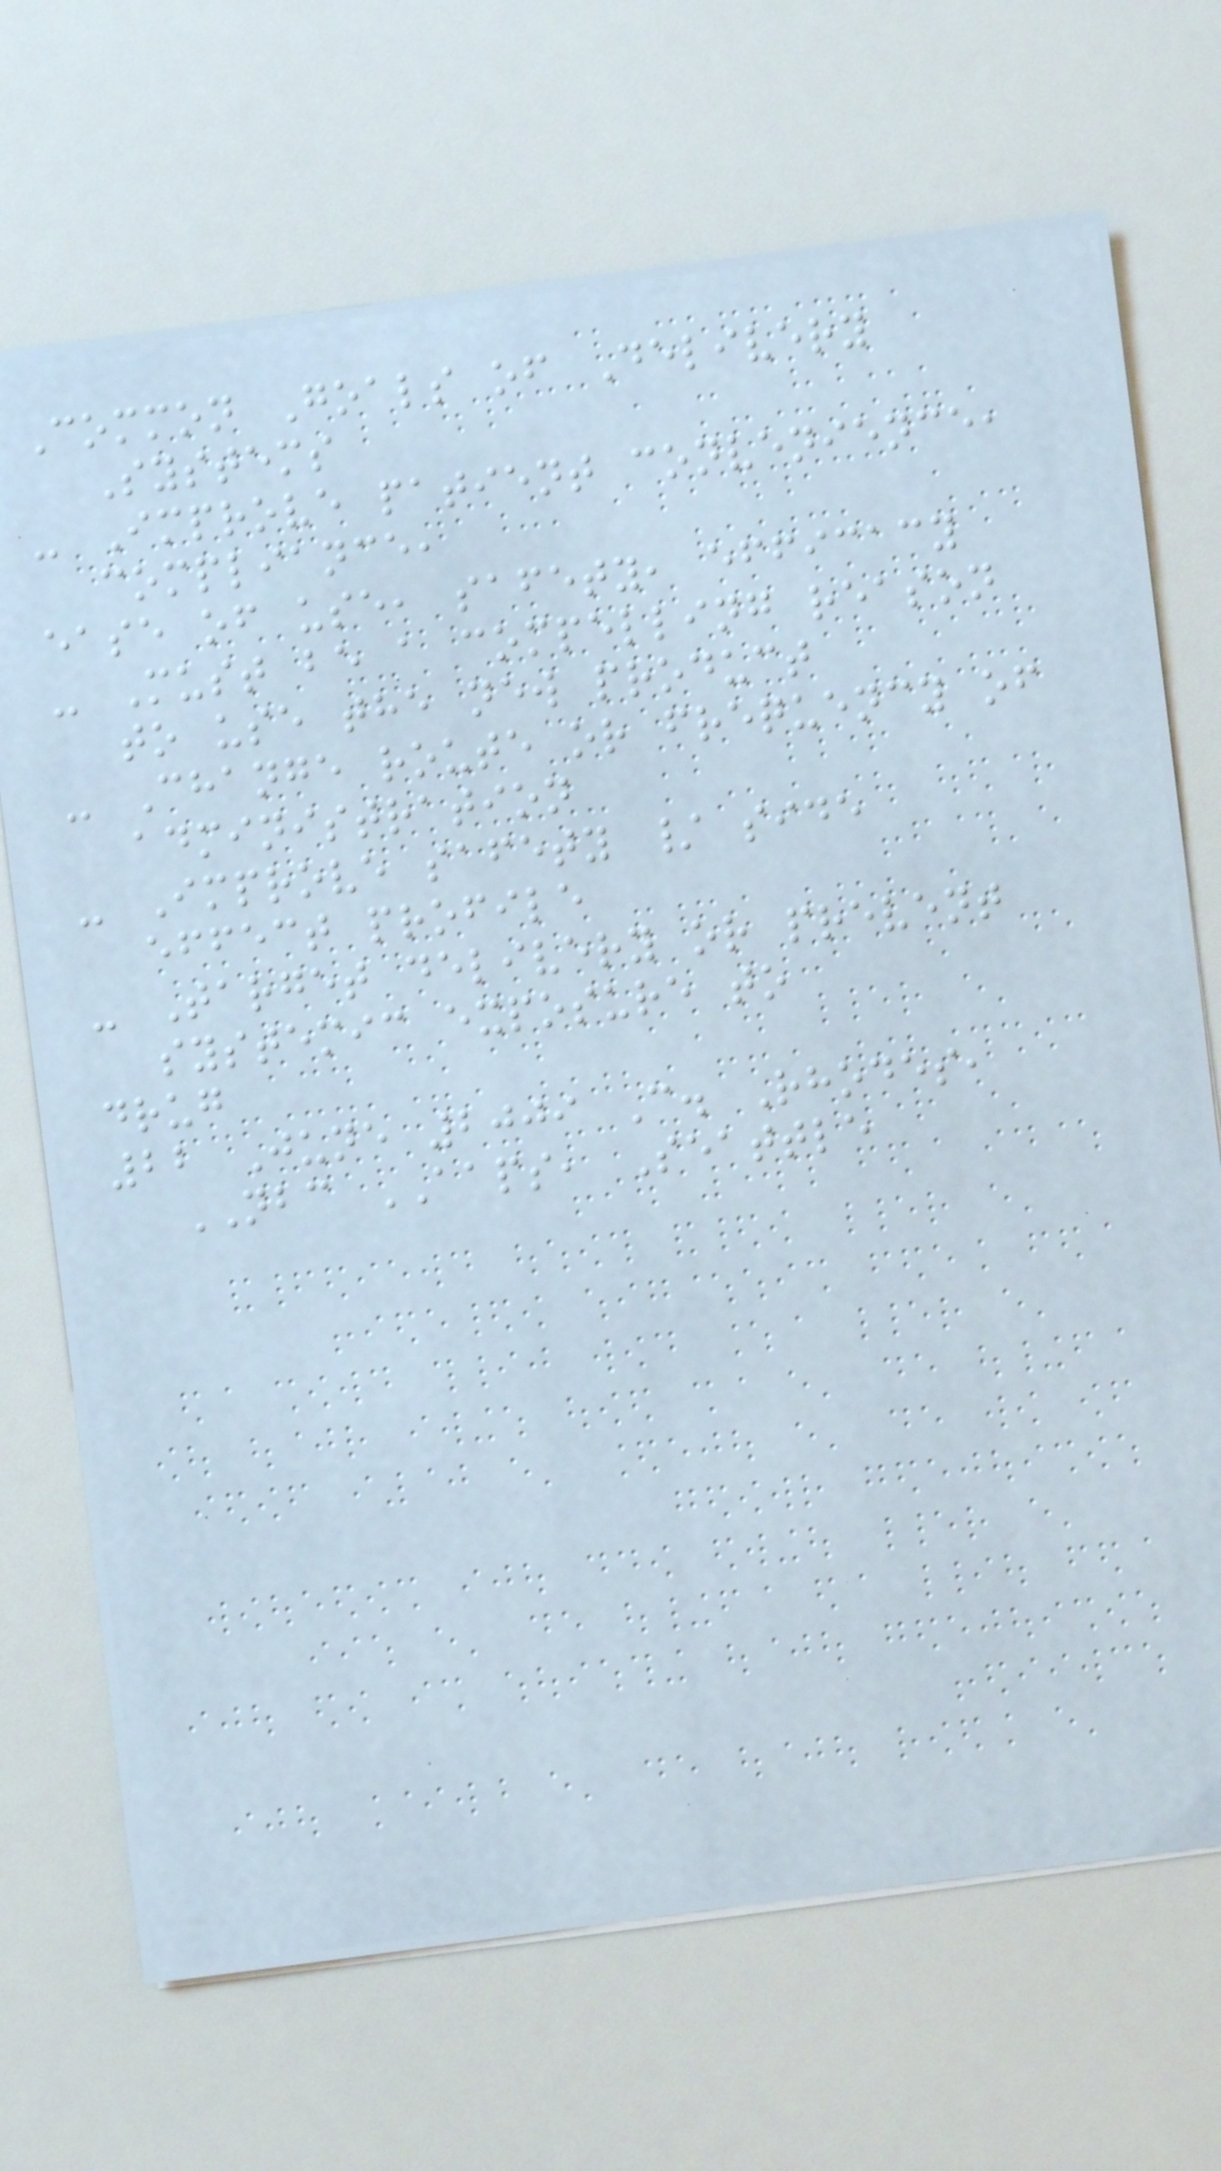Common Goals of Delivery
Systems
- Improve patient convenience,
compliance,
ease of use, safety, efficacy
- Must be a compelling reason
to use the new product
- Change route or frequency of
administration
- Improve safety / side
effect profile
- Target delivery or prevent
systemic exposure to
drug
22 June 2009 C. Rhodes,
NBC AAPS, Seattle
